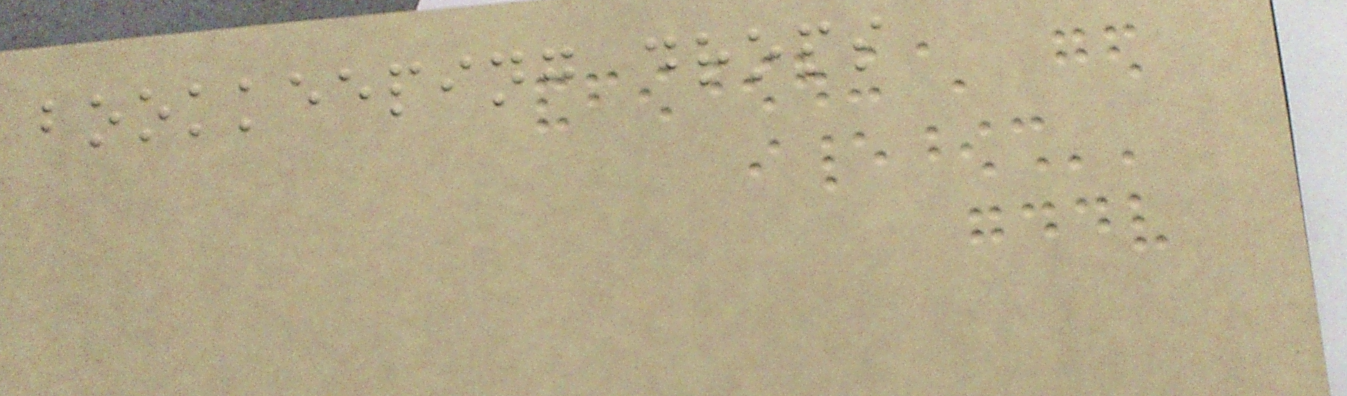bookkeeping drops
